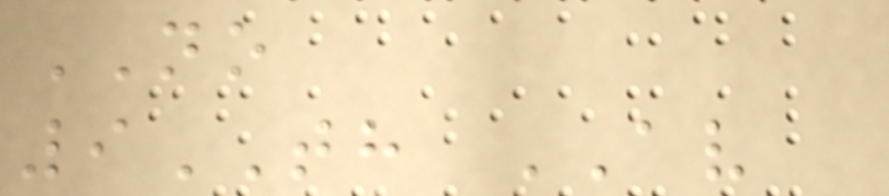NO
9TH AV
